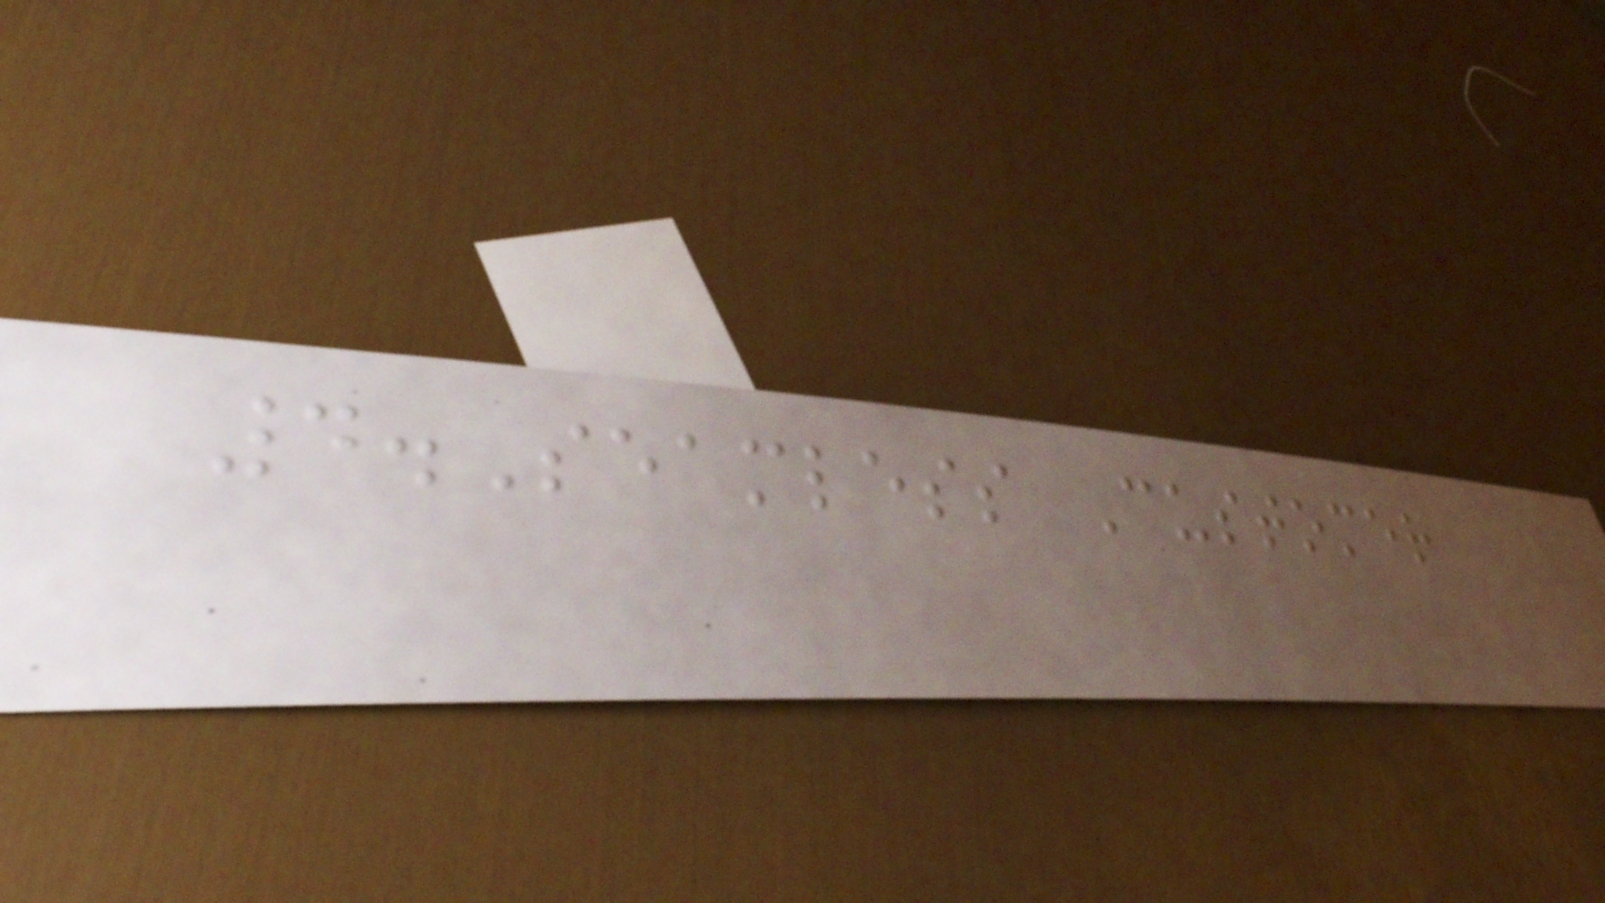4.Seamless Customer
